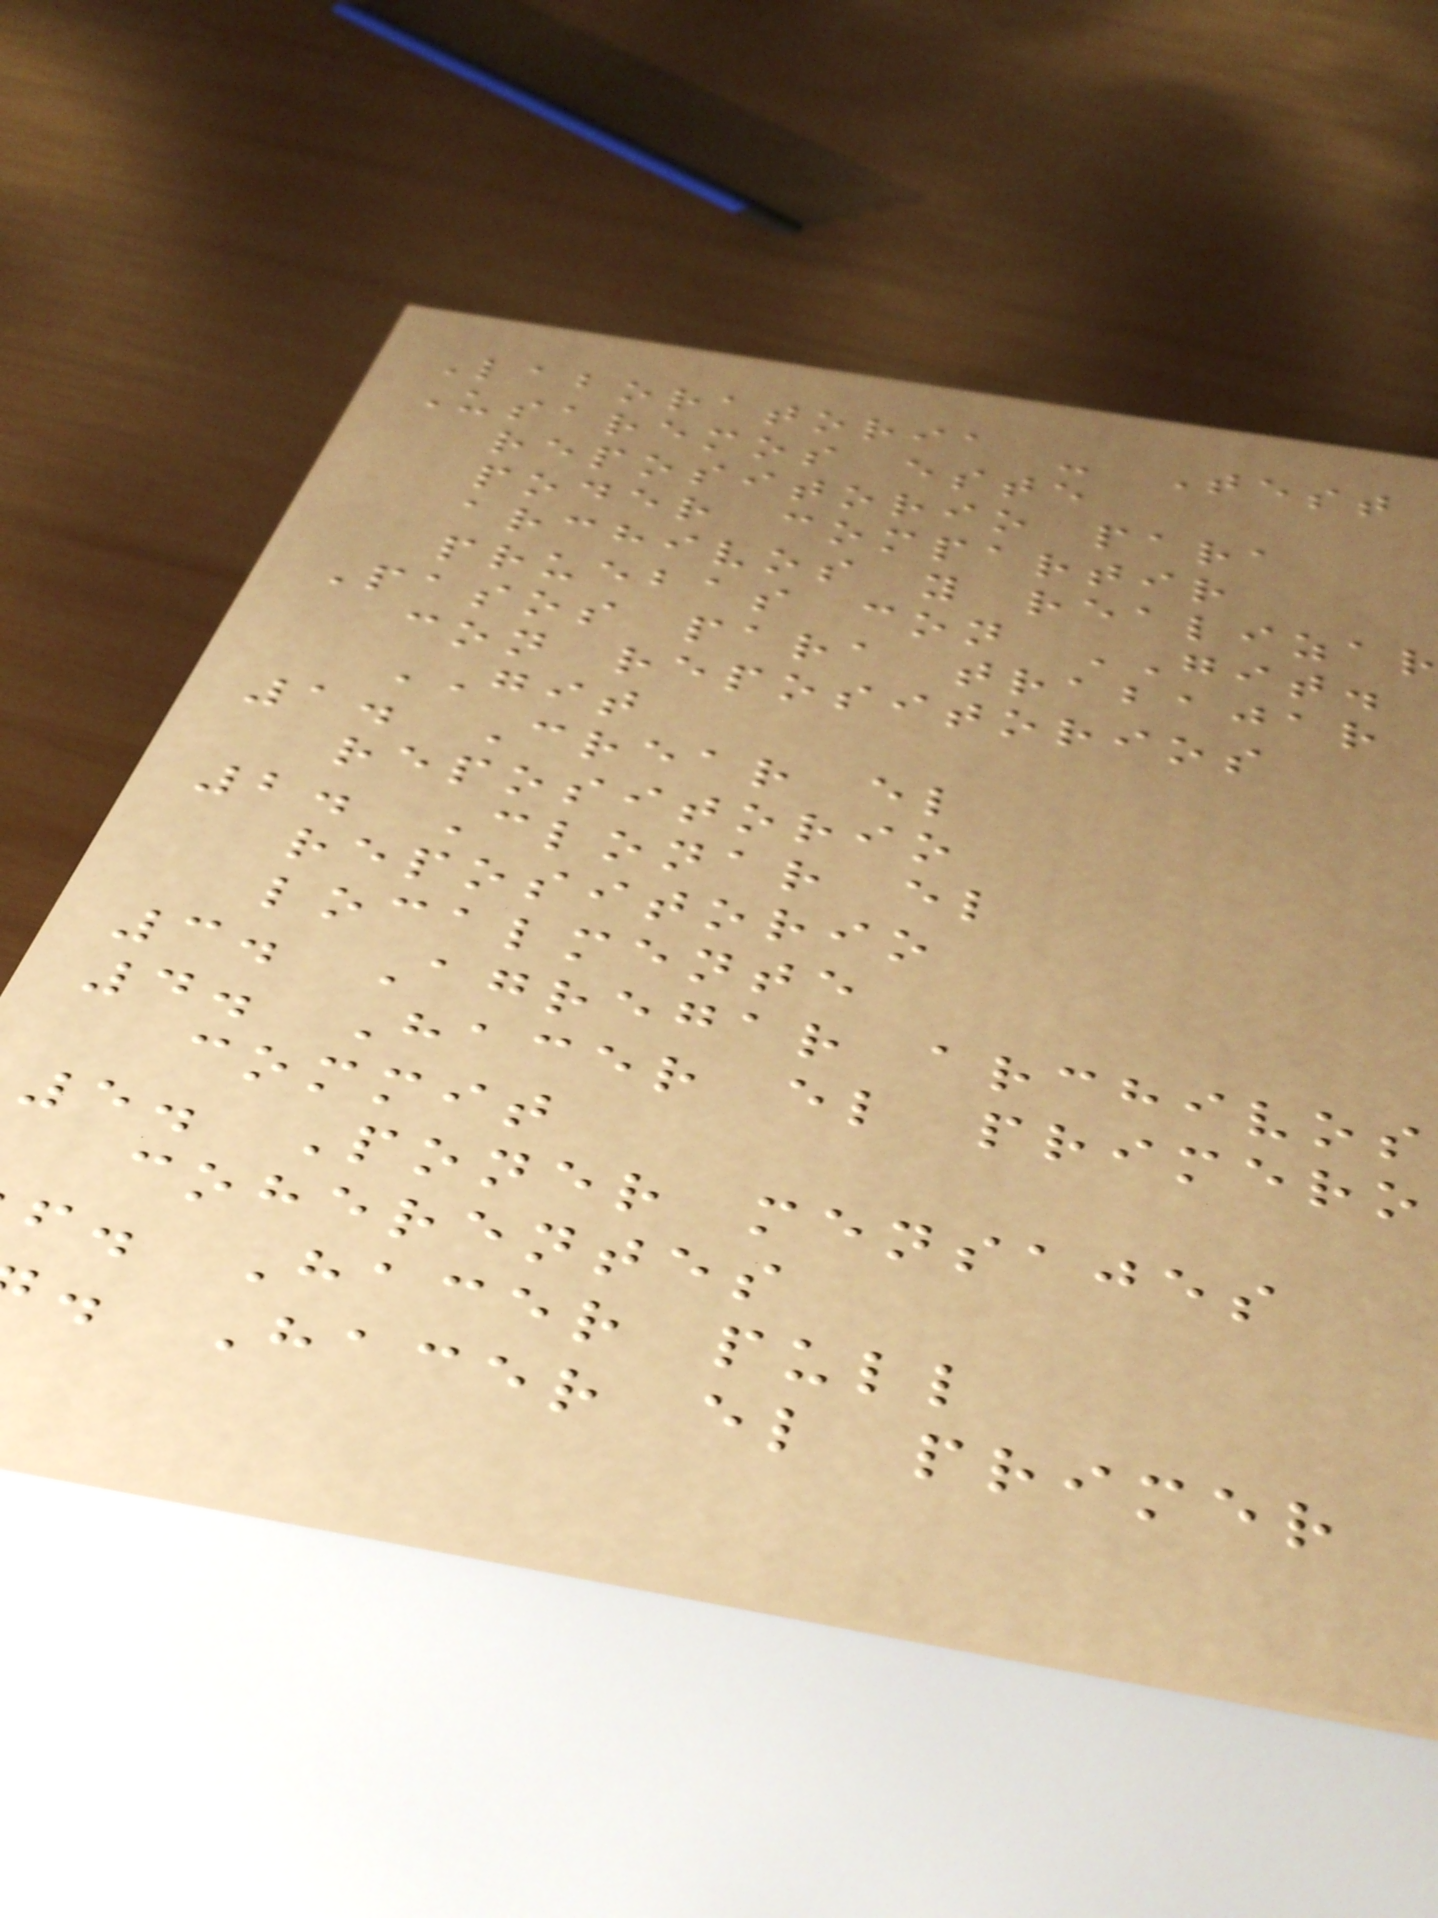Laboratoria - Test
Usaremos este
repositorio para
poder compartir
archivos y realizar
pruebas con GIT.
Pasos para trabajar
con repositorios
GIT
1. Crear el
repositorio
2. Clonar el
repositorio
localmente
3. Agregar archivos
4. Hacer el primero
commit
5. Poner mensajes
coherentes
f. Hacer pull
. Hacer el primer
